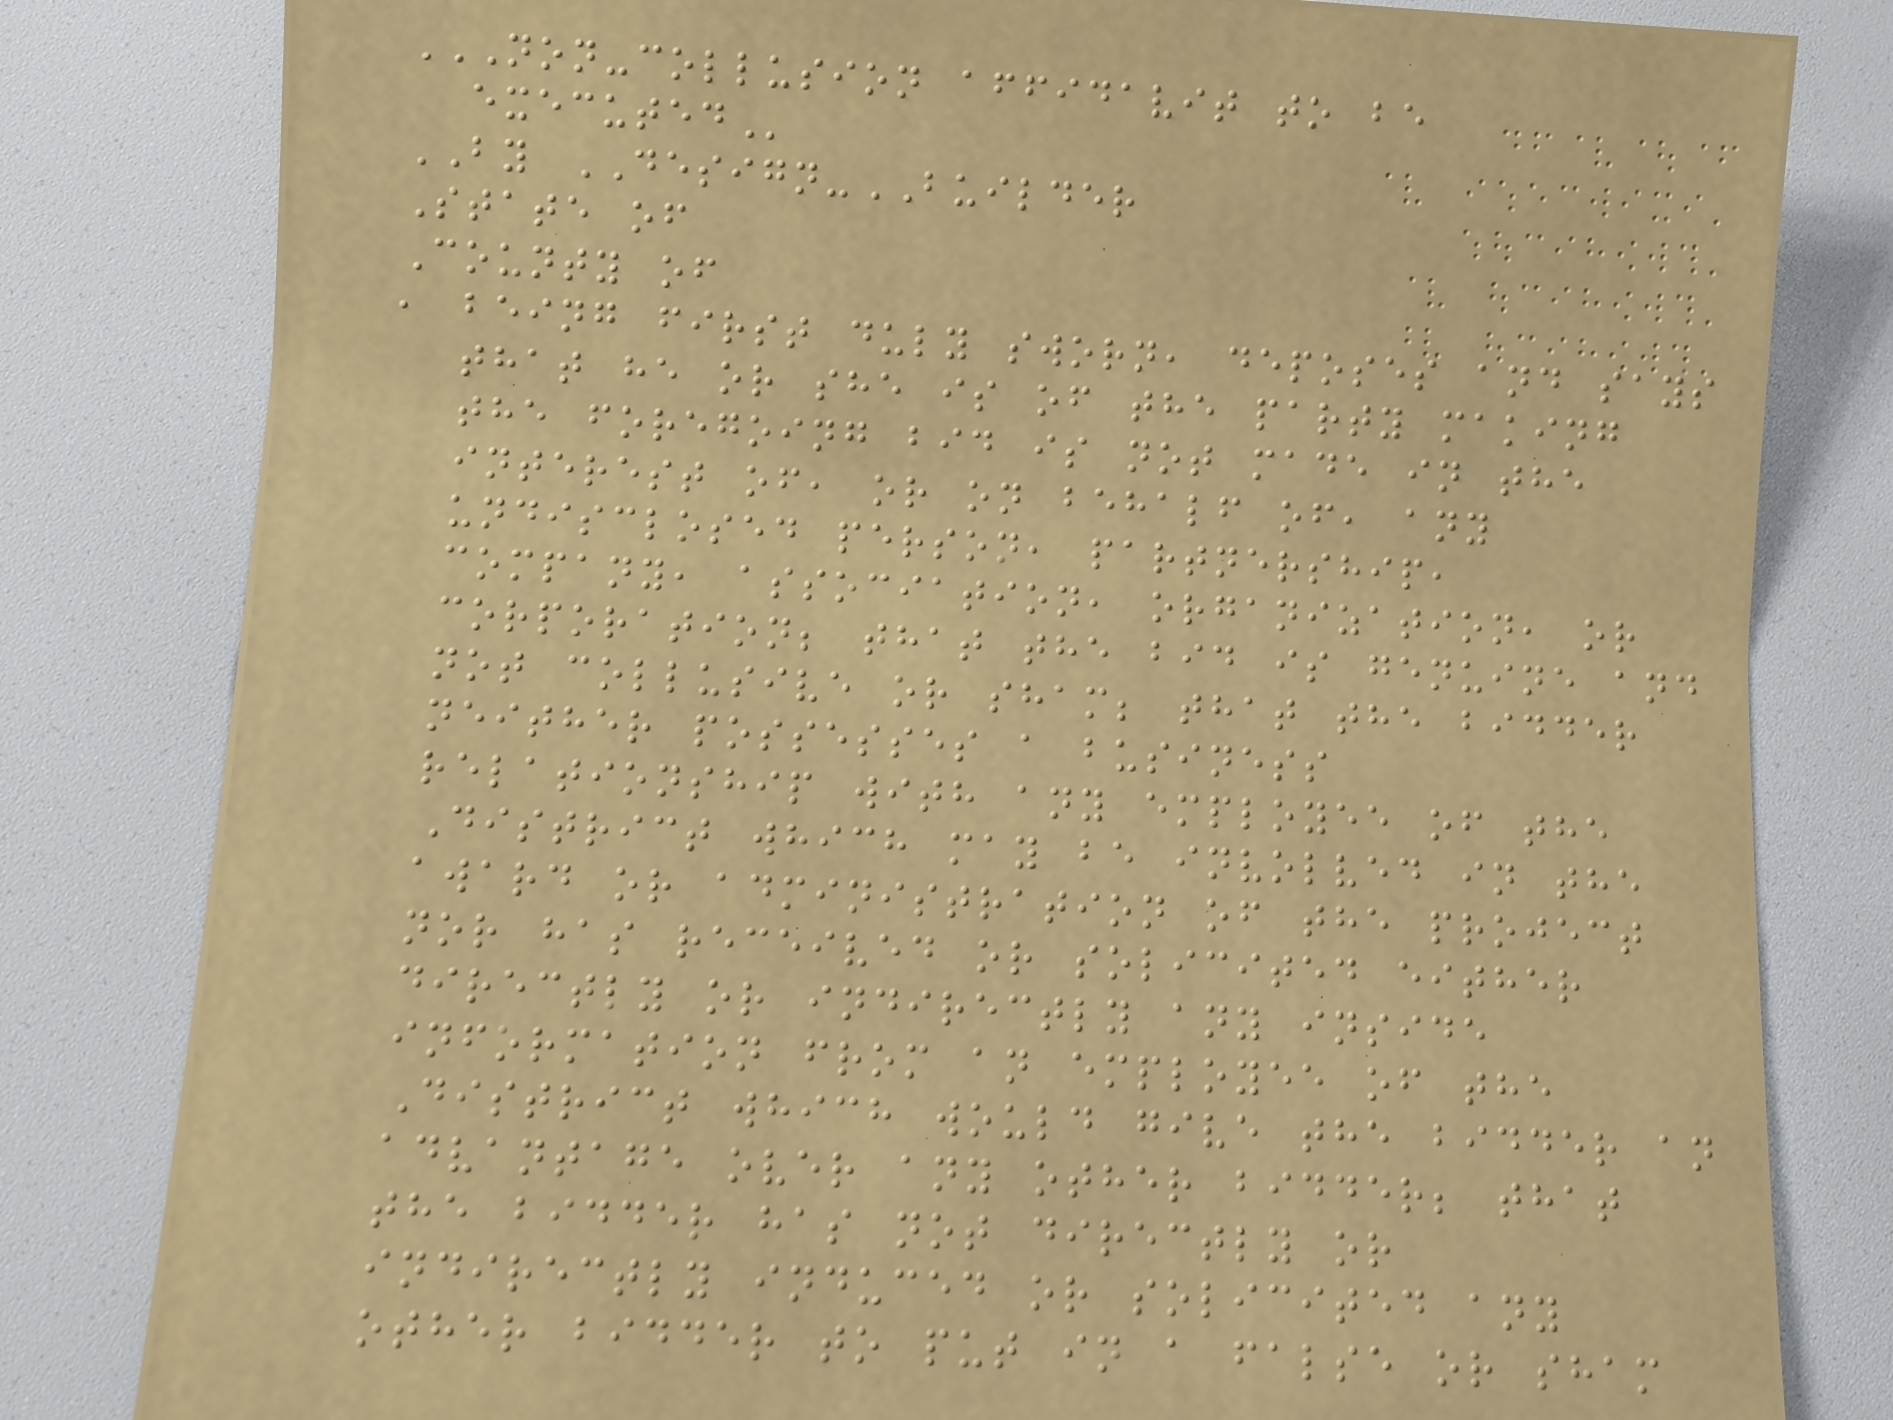NON-COLLUSION AFFIDAVIT TO BE
EXECUTED
BY DESIGN-BUILDER
State of
County of
, being first duly sworn, deposes and says
that he or she is of the party making
the foregoing bid is not made in the
interest of, or on behalf of, any
undisclosed person, partnership,
company, association, organization, or
corporation; that the bid is genuine and
not collusive or sham; that the bidder
neither possesses a business
relationship with any employee of the
District which may be involved in the
award or administration of the project
nor has received or solicited either
directly or indirectly any inside
information from an employee of the
District which would give the bidder an
advantage over any other bidder; that
the bidder has not directly or
indirectly induced or solicited any
other bidder to put in a false or sham
